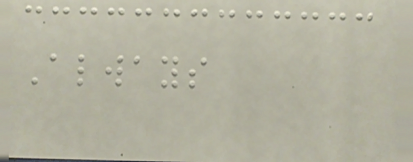Always
